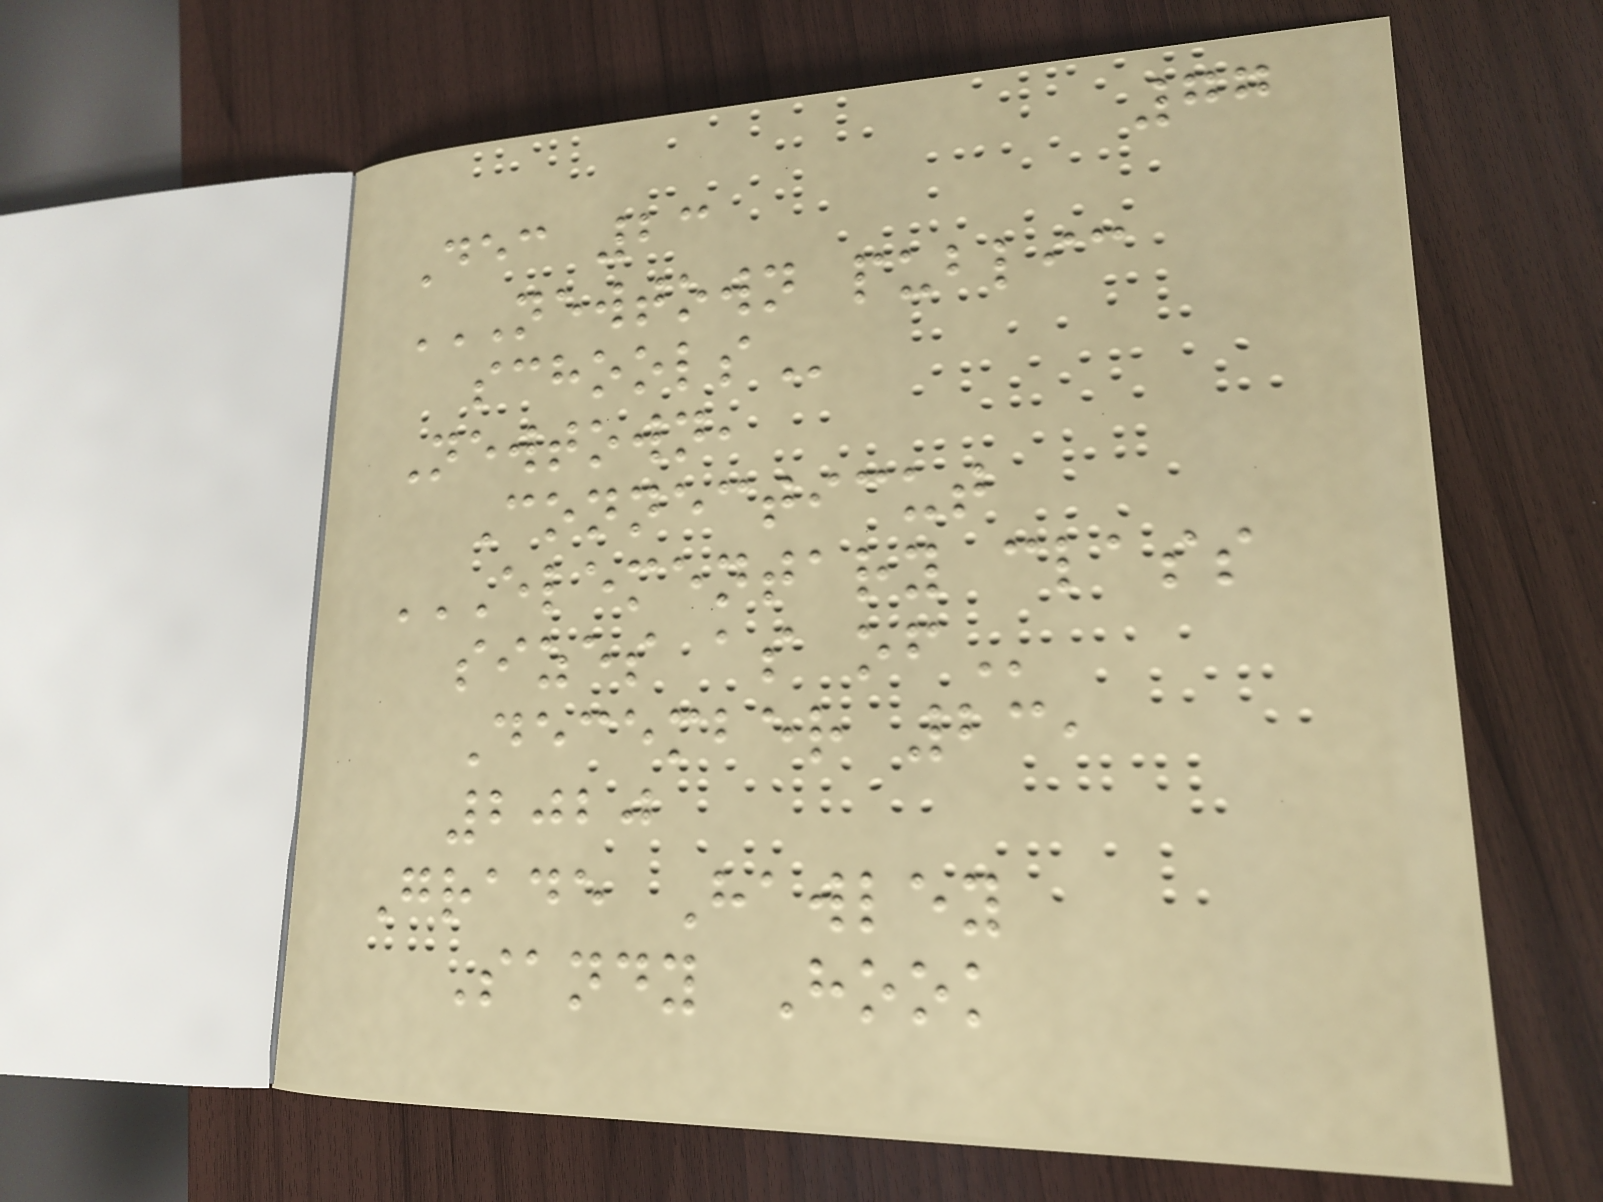77
Dec 23
NEWTOWN PUBLIC
SCHOOLS
Newtown,
Connecticut
ELEMENTARY CLASS
SIZES AS OF
December 23,
2020
Grade Hawley
Sandy Hook
